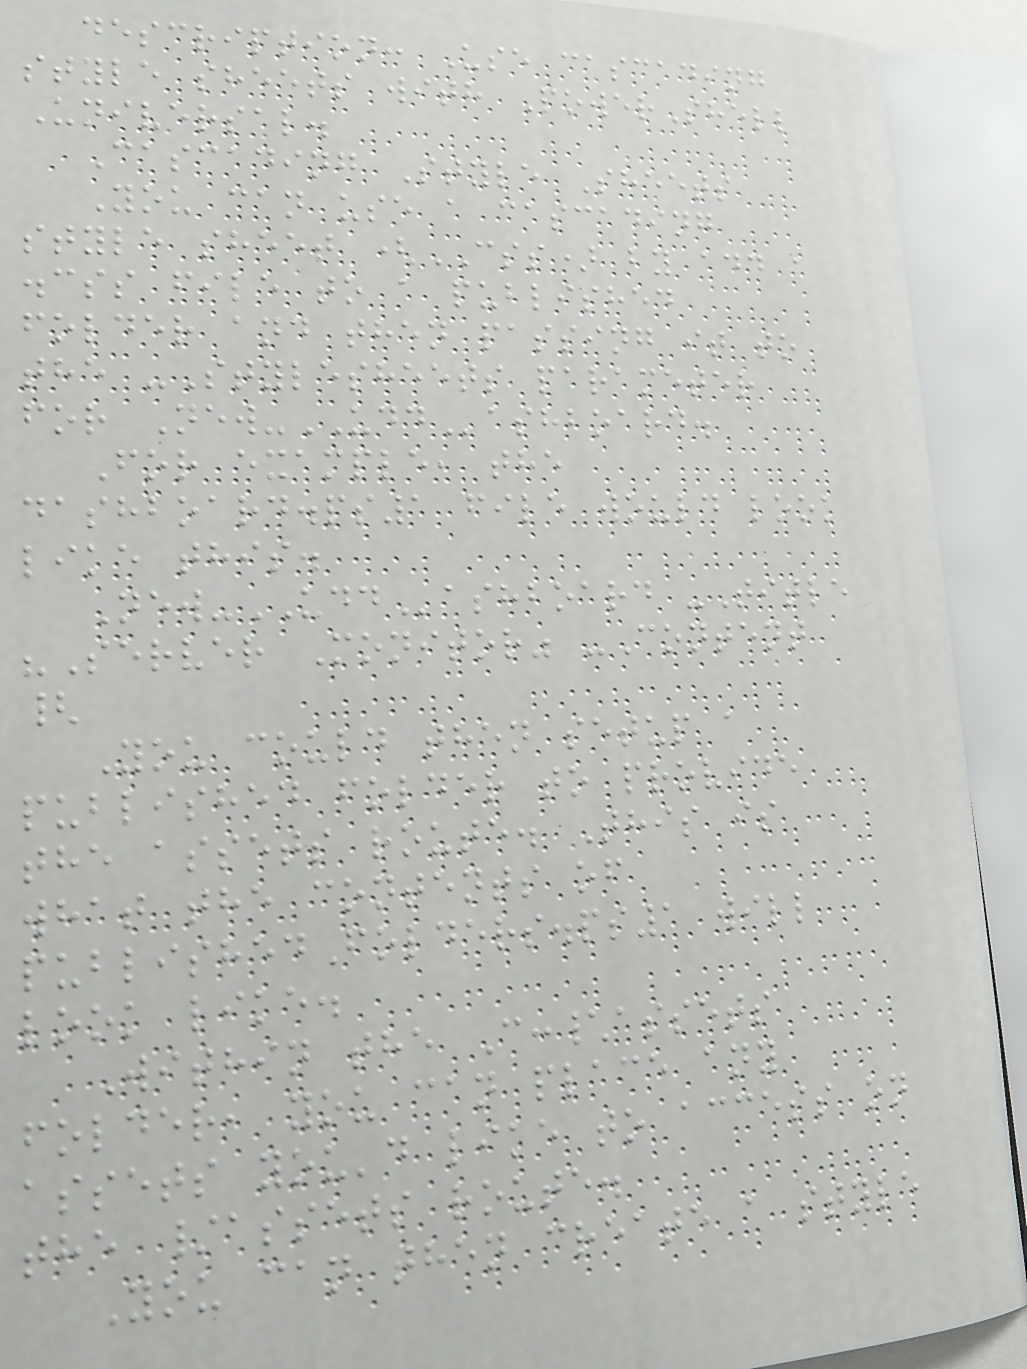description: Use cascading
style sheets with PowerShell
Universal.
Cascading Style Sheets
You can use a cascading
style sheet (CSS) by add a
.css file to a published
folder and then passing it to
the -Stylesheets parameter
for New-UDDashboard.
For example, the
dashboard.ps1 file would look
like this.
New-UDDashboard -Title
"Server Monitor" -Content
{
You could then setup a
published folder to provide
the assets route. This is
what the contents of
publishedFolders.ps1 will
look like.
Within the C:\assets
folder, you can place any
assets you'd like to access on
the /assets route.
You can then create a style
